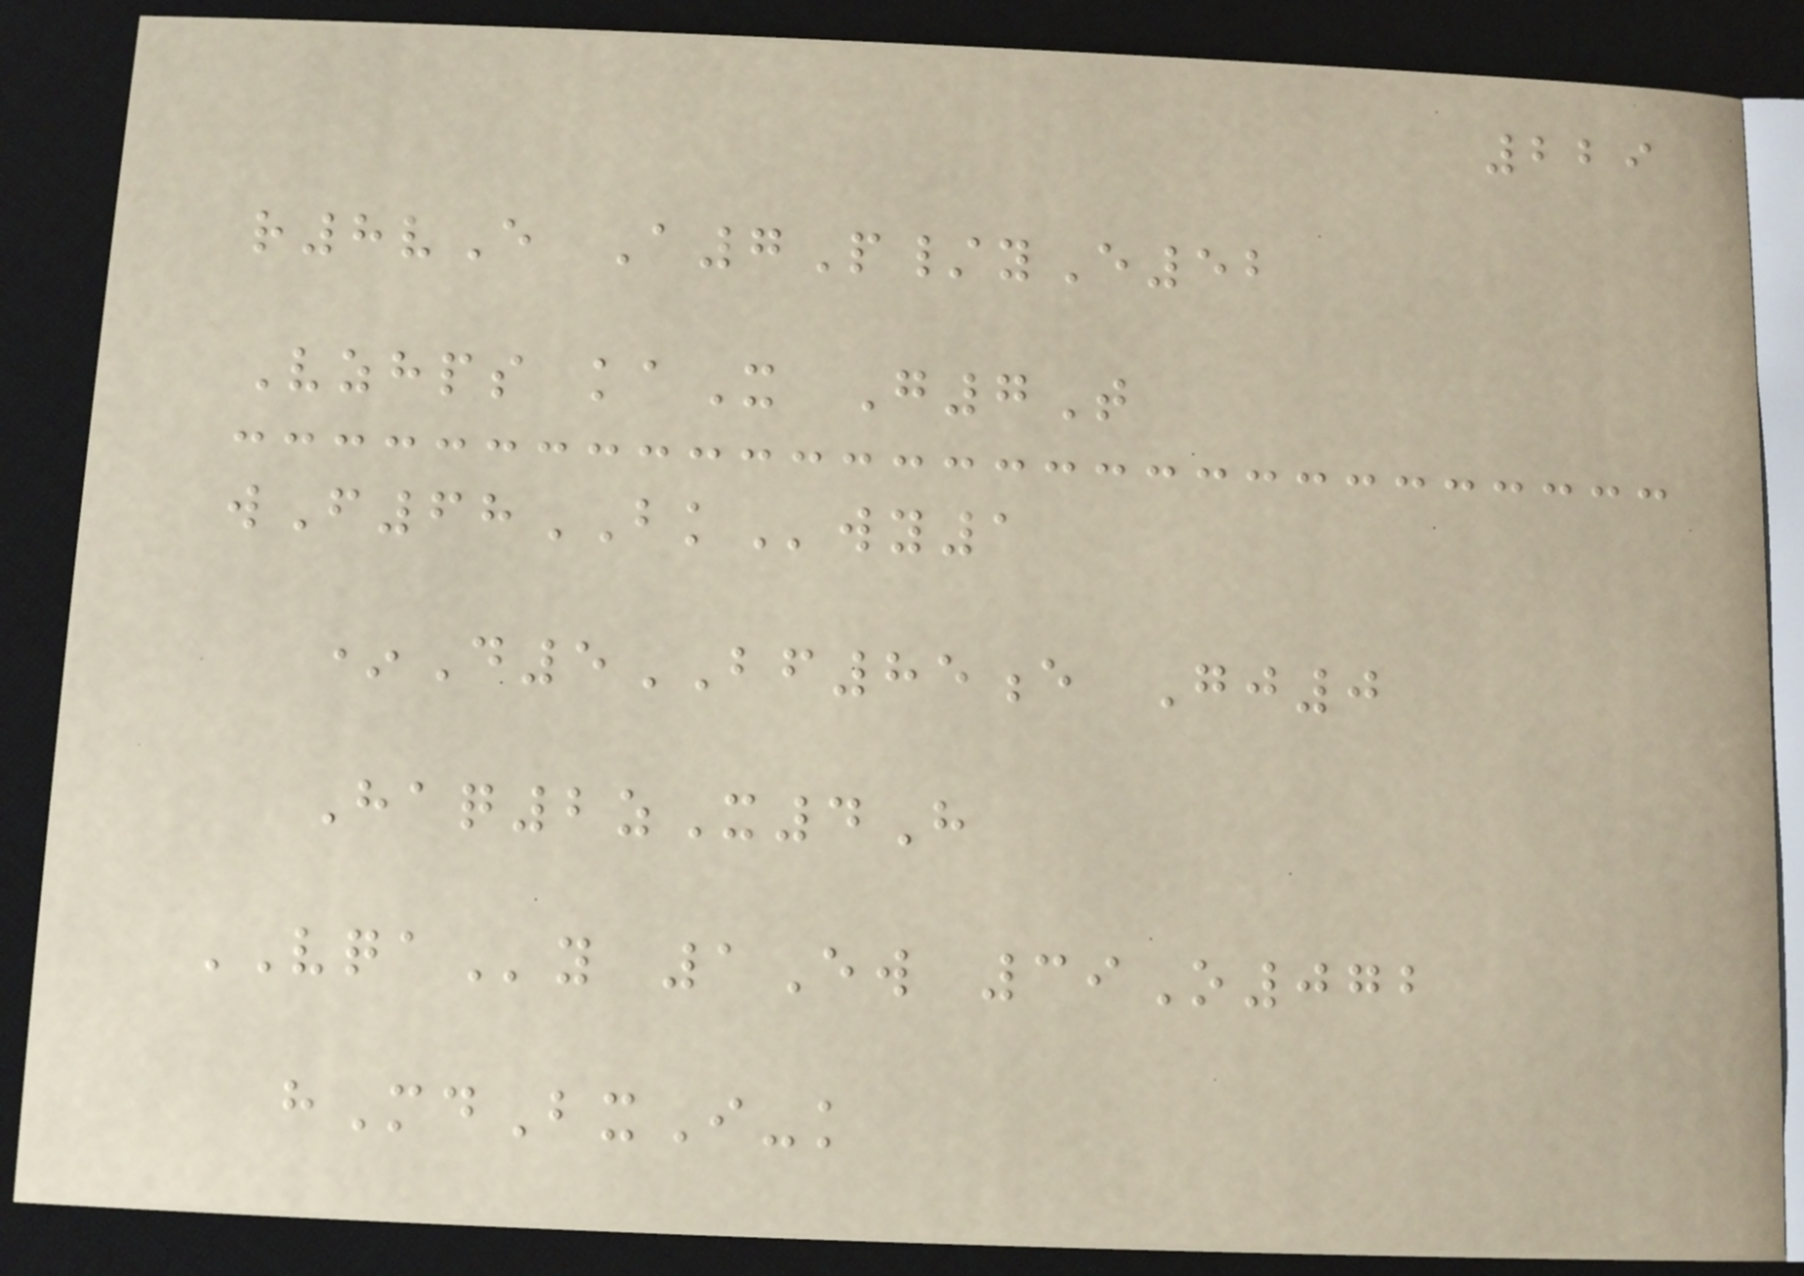229
r8vE A7P/yE52
Vzhps kaX G7T
wF68BKwy1
*D5BF85e Gj0
Haq2zX4H
VQAy 1Ew 39O072
hMdBxI-k
